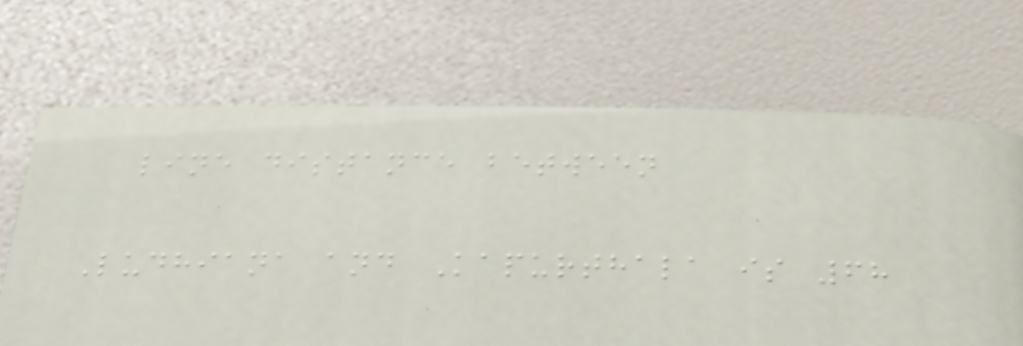line distance between
Ludhiana and Kapurthala is 68
